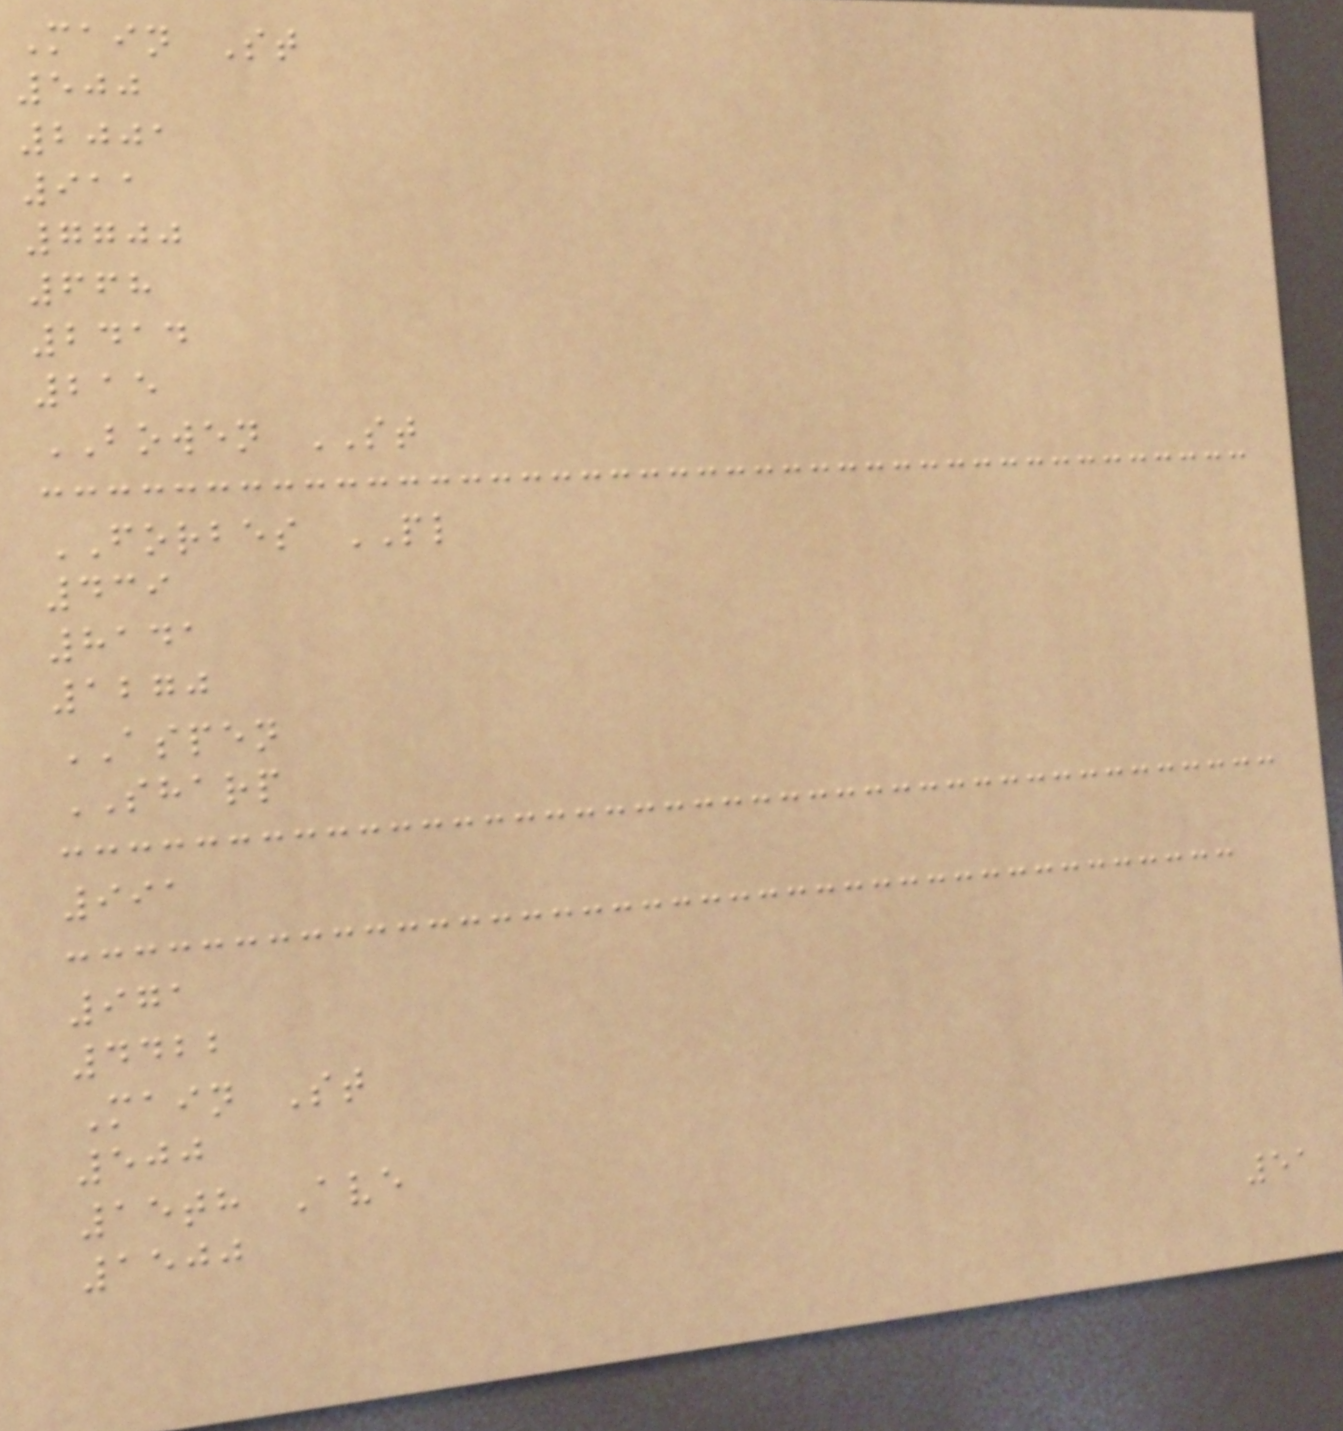Main St
500
2001
911
7700
668
2414
215
BOWEN ST
FORBES PL
439
8141
1270
ASPEN
SHARP
991
971
4422
Main St
500
15th Ave
1500
51
